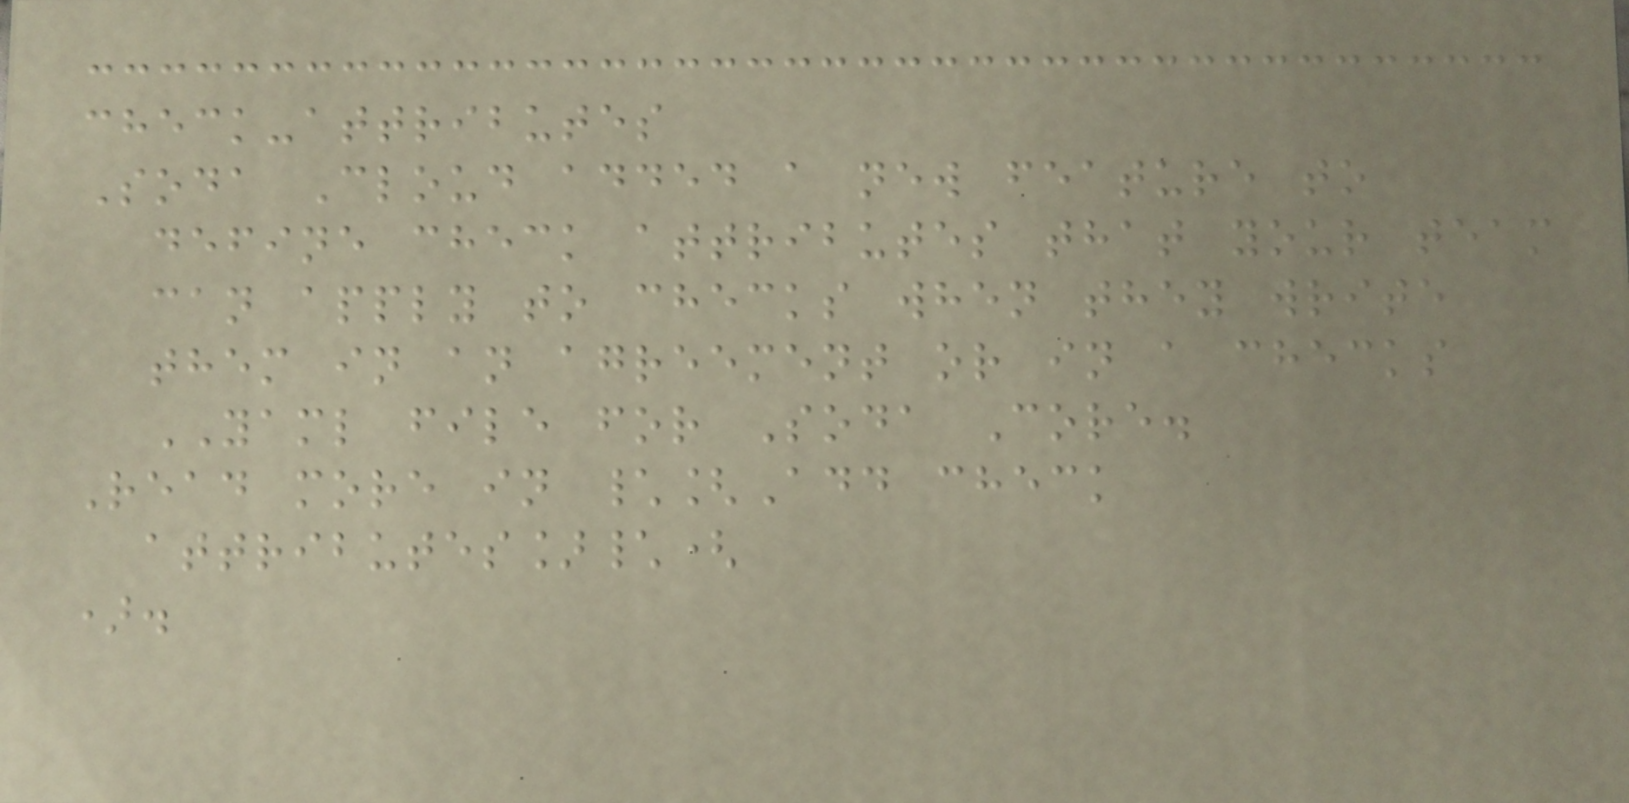check-attributes
Soda Cloud added a new feature to
define check attributes that your team
can apply to checks when they write
them in an agreement or in a checks
YAML file for Soda Core.
Read more in \[Add check
attributes]\(
).
